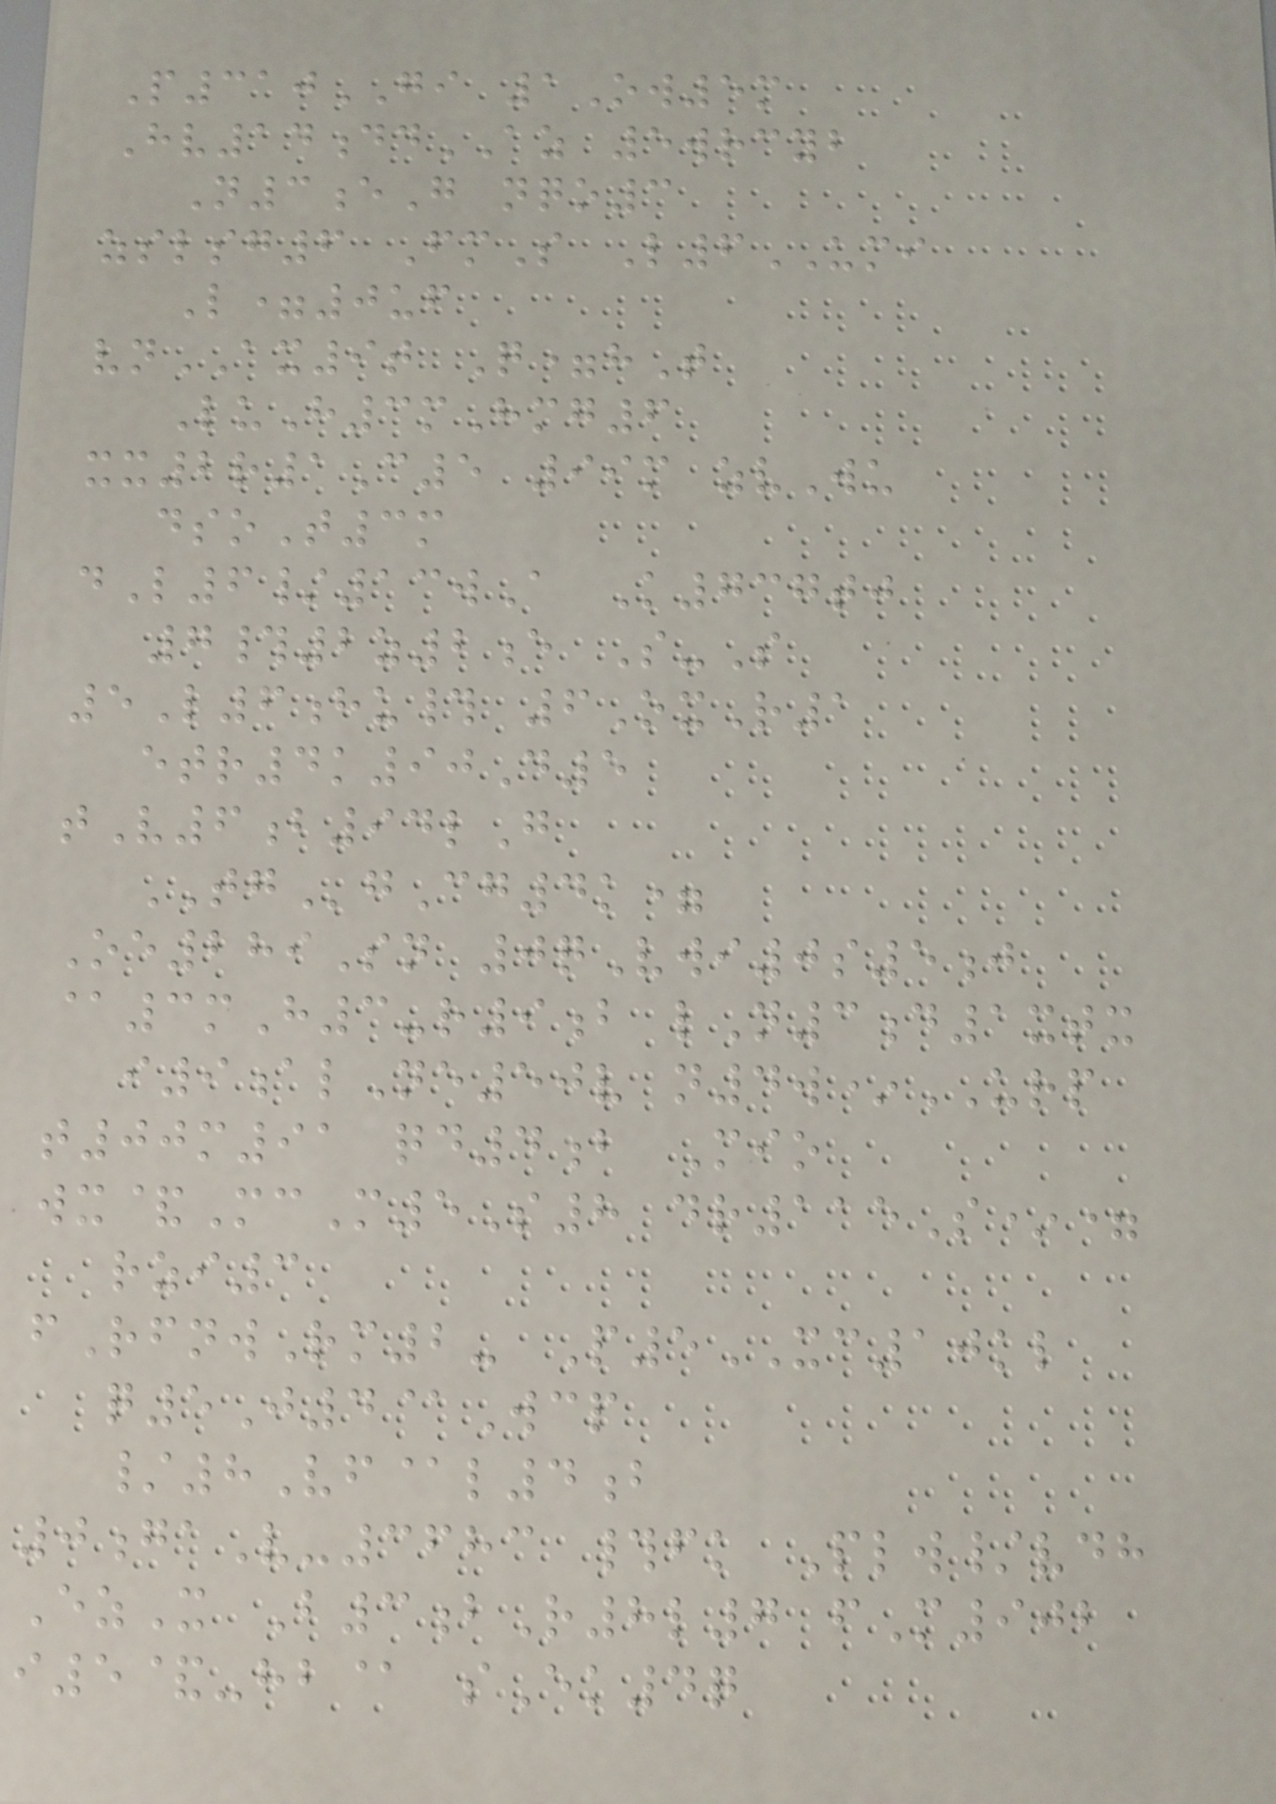P310GI 1Ow5m
Hv14ddAZ 5wrcyb
N3eG nqo3
zslsg6 FmS L6UMI
L=0uf
vnAX9t Q=hT
LuH3mHmg6
xx2r1C5 99m zvWu
dsoT3m
dL6/13wA K737tj
7#2z2e S-S
5L6hu# 6OxR1
etr4k90D5
tV6b94lG
TGgCg4k=
Oe289Sn 0qVwi0s5j
@3mH3-r9b lN3d1xtx
i9alNe50v n4w*URP
t00m91 qd4b Mio
wx&McM5S8 dr115S*=
rzi3
fRfnwRm2- P5XC10kl
q5J4@Wcp
/8Vf@l4b
0gaV-3683 #fk Plw/vdh
EzX B3bR8l7 fM902
i5&-hb@ sEk4q
